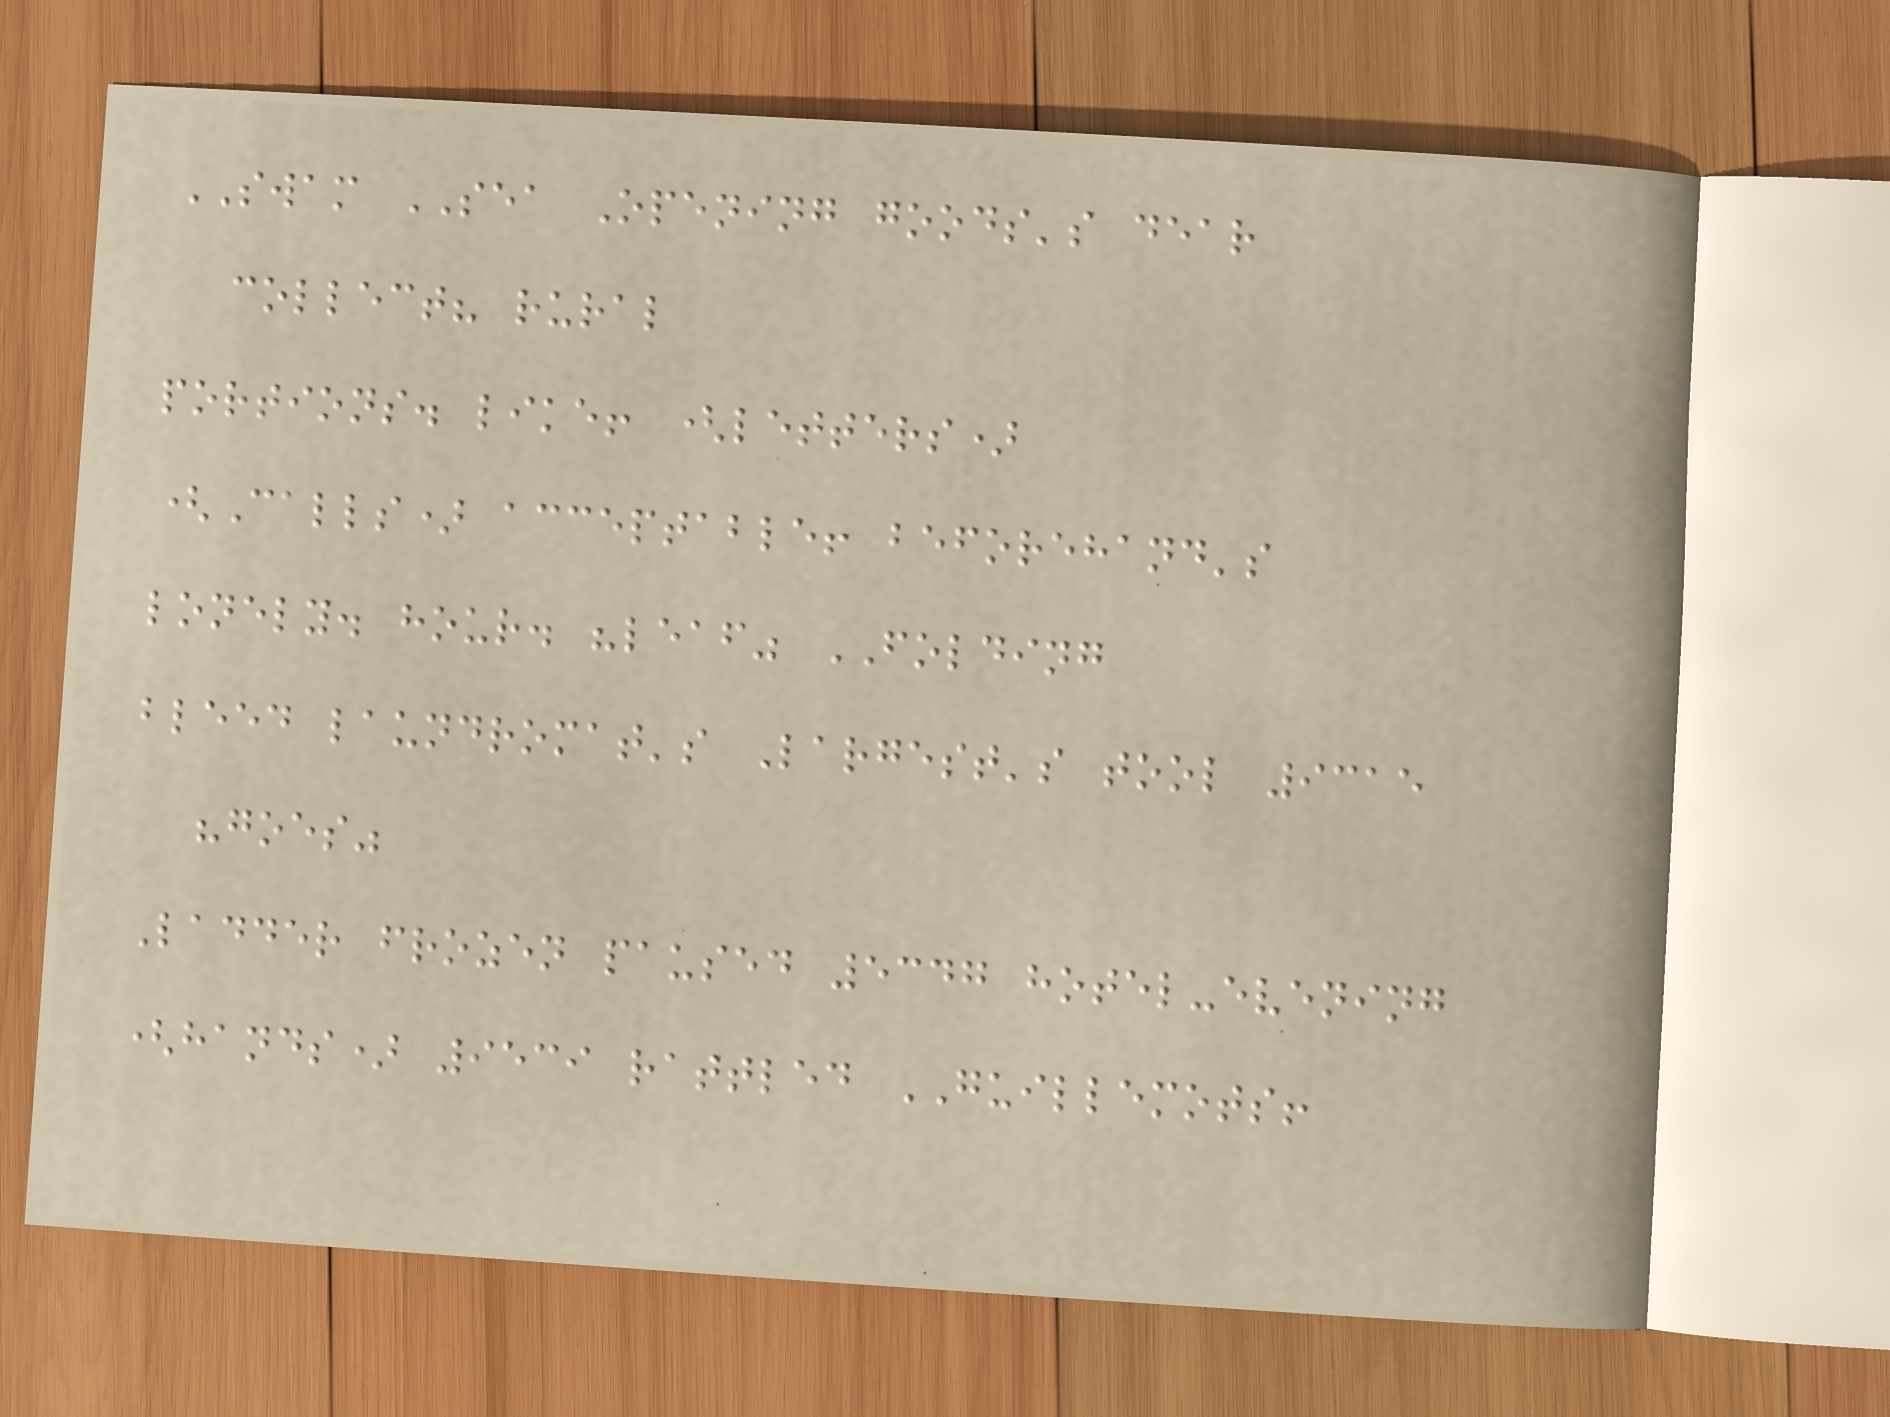SWAM SEA Opening goods's dear
collect? rural
portions. like! (letters)
(Calls) acceptable! beforehand's
lonely. hour. "leaf" FOLDING
bleed laundromat's Largest's tool 9315
"goes"
Ladder frozen paused 5347 hotel-evening
(hands) 9539 rattled GUILLEMOTS!
